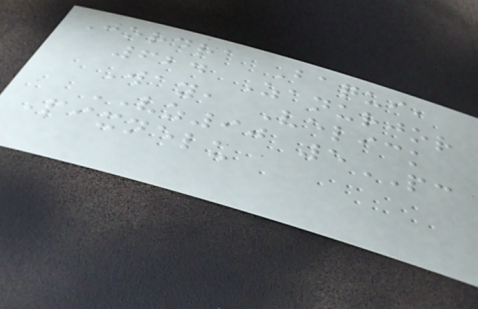Jordra Baqui,
624 Zanurjor
Way, Velick
VZ90 5PC
Pixnelu
